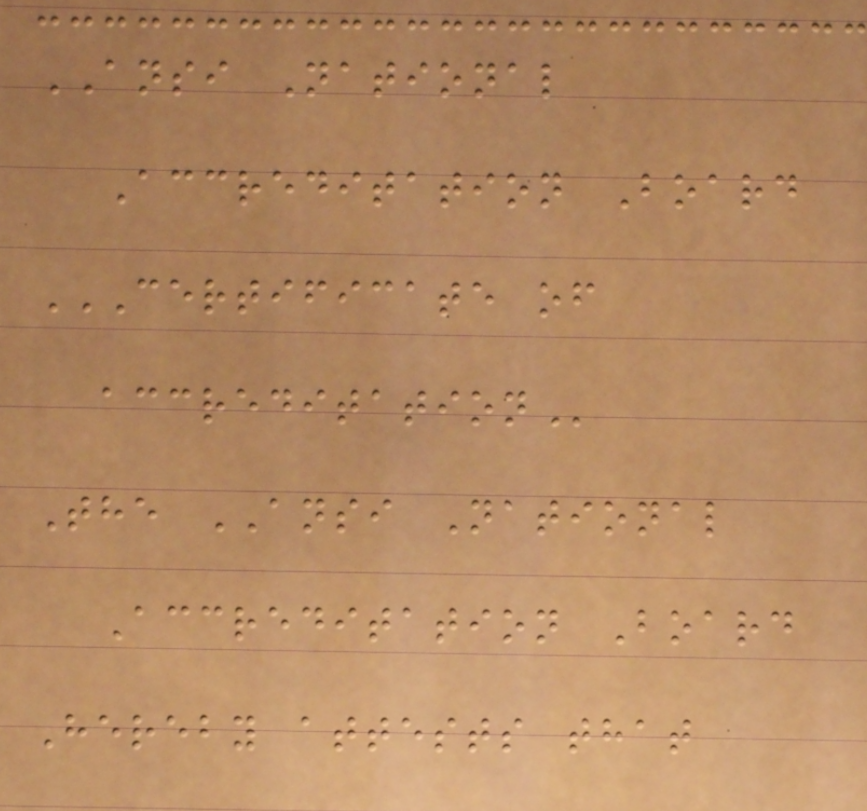ANSI National
Accreditation Board
CERTIFICATE OF
ACCREDITATION
The ANSI National
Accreditation Board
Hereby attests that
